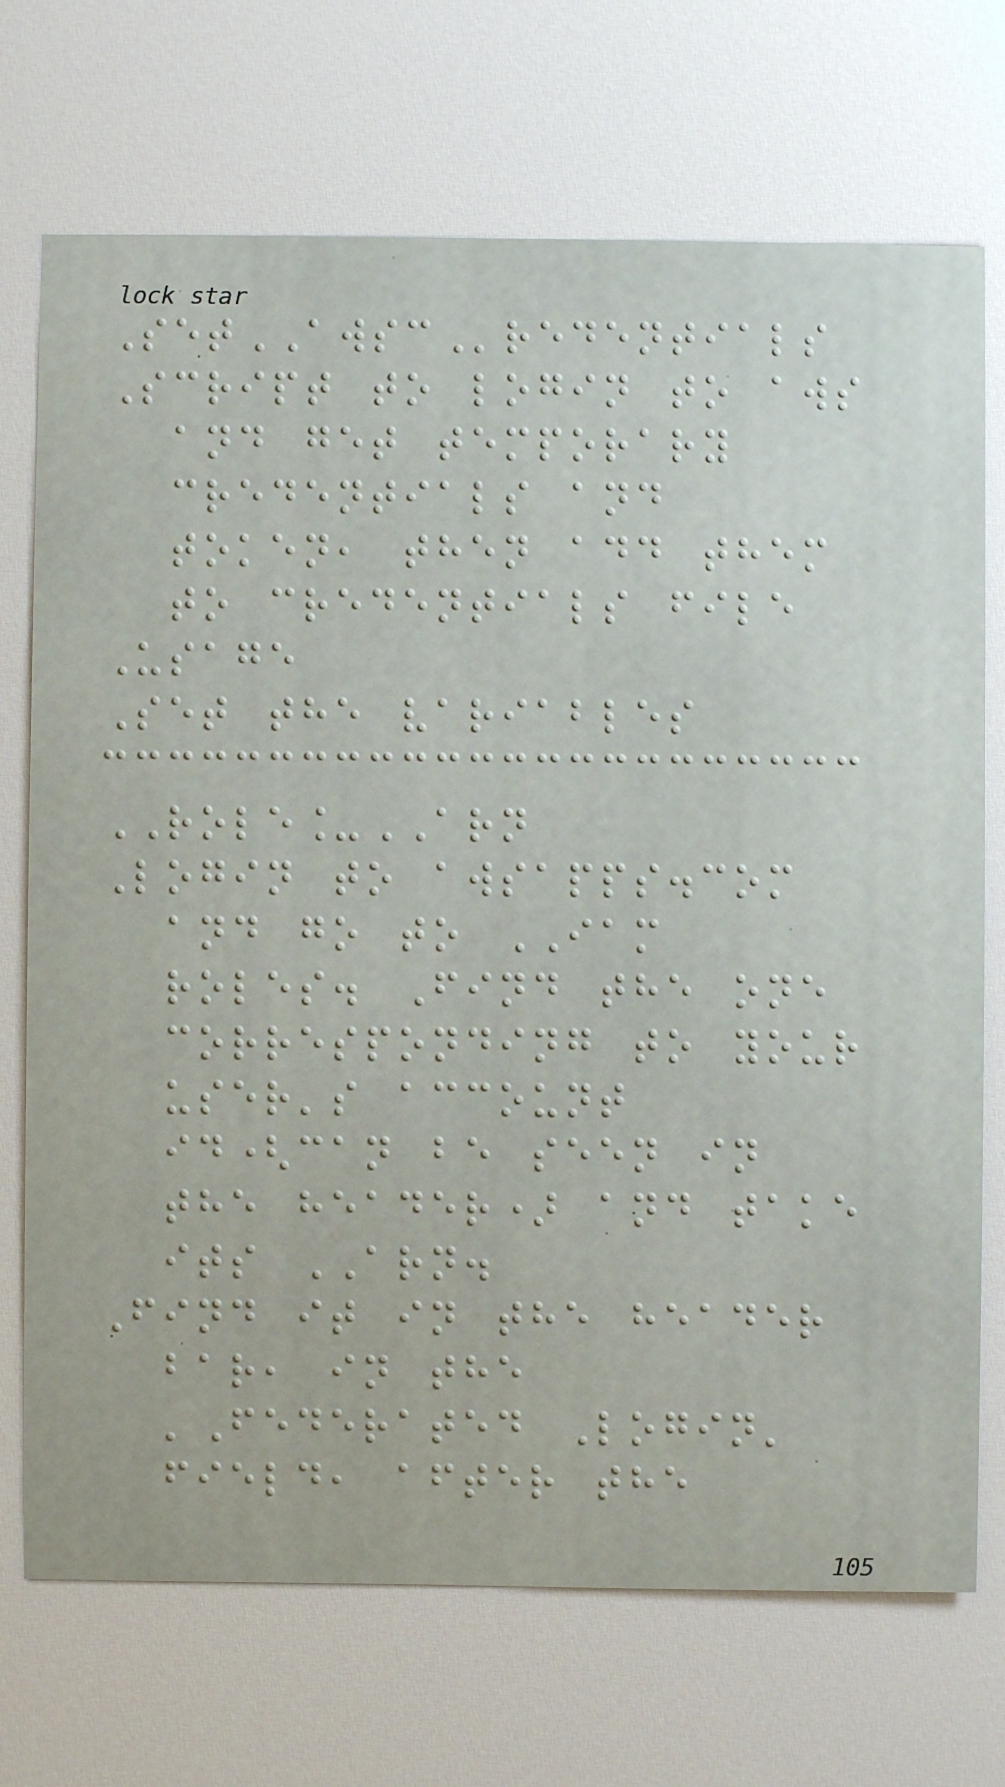SetAWSCredentials
Script to login to aws
and get temporary
credentials and
token, then add them
to credentials file
Usage
Set the variables
ROLE_ARN
Login to awsapps.com
and go to IAM
roles. Find the one
corresponding to your
user's account
id(can be seen in
the header) and take
its ARN.
Find it in the header
bar, in the
'Federated Login'
field, after the
